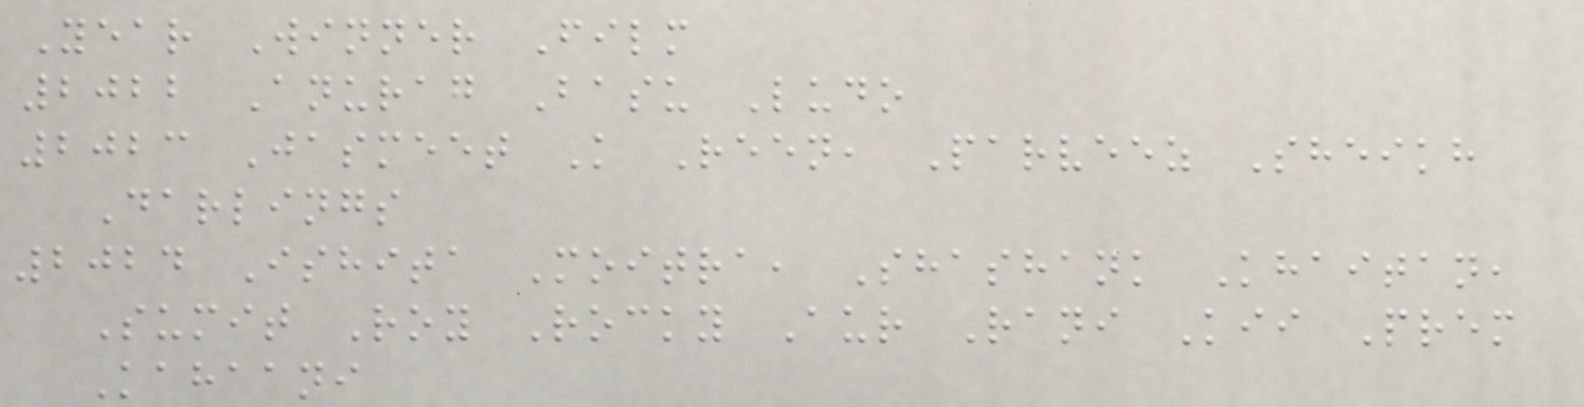Year Winner Film
2022 Anurag Basu Ludo
2023 Jasmeet K Reen, Parveez Sheikh
Darlings
2024 Ishita Moitra, Shashank Khaitan,
Sumit Roy Rocky Aur Rani Kii Prem
Kahaani
